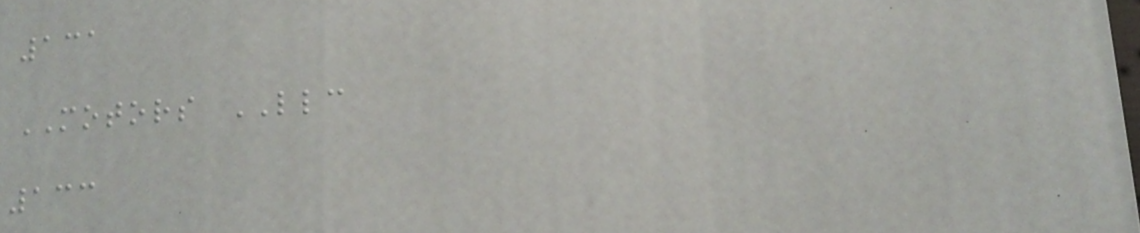131
MOTORS LLC
133
